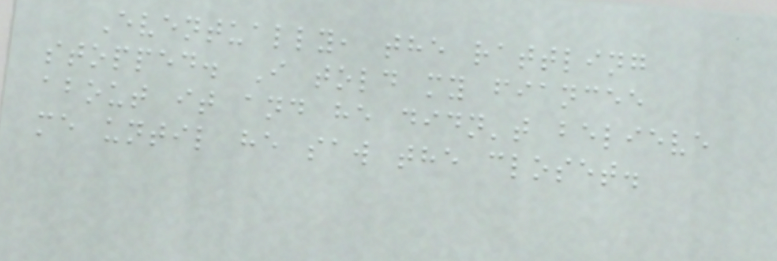Eventually, the rattling
stopped. I told my fiancee
about it and he didn't believe
me until he saw the closet.
